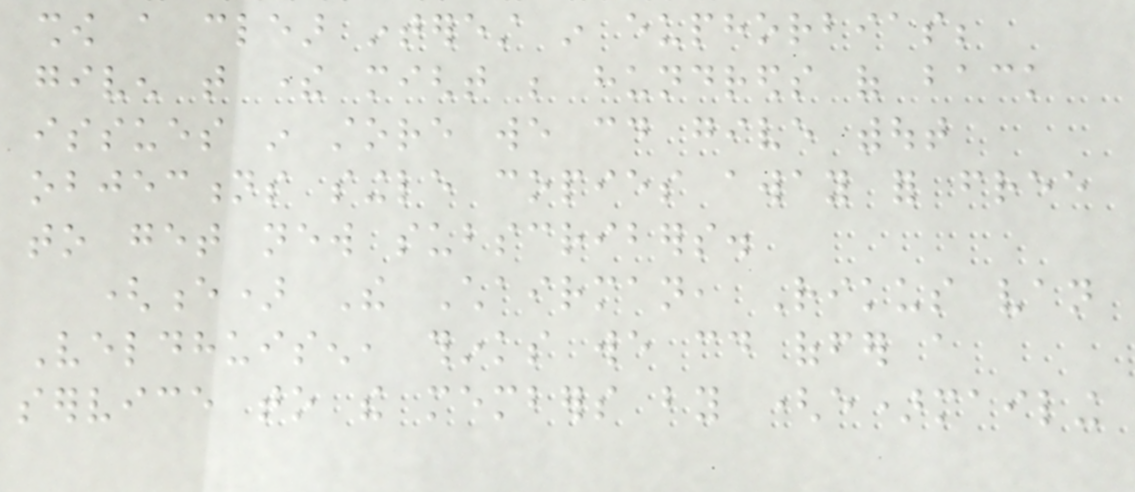show a clear interest in euphorbias;
given that there might be hundreds of back
issues in store we could give without
objections single copies away for free
to get new subscribers.
(e) The Chairman, Rikus van
Veldhuisen, thinks we could offer a
service to the members by (e)mailing
